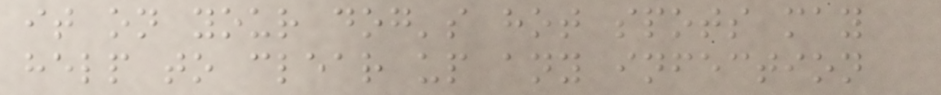it on your dog's hot spots may
help to clear up any infection
